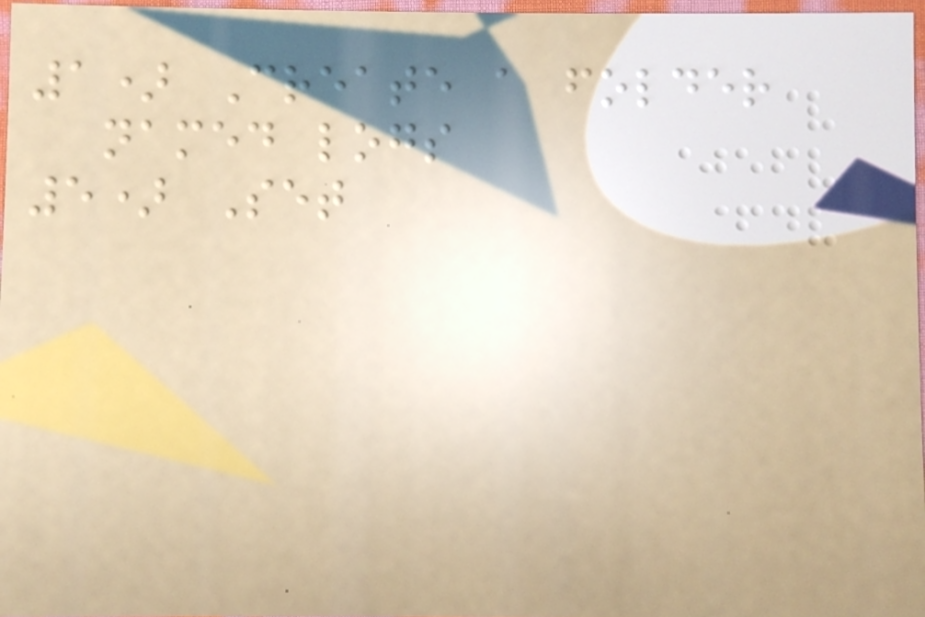1) Create a folder
named logs
5) Set
